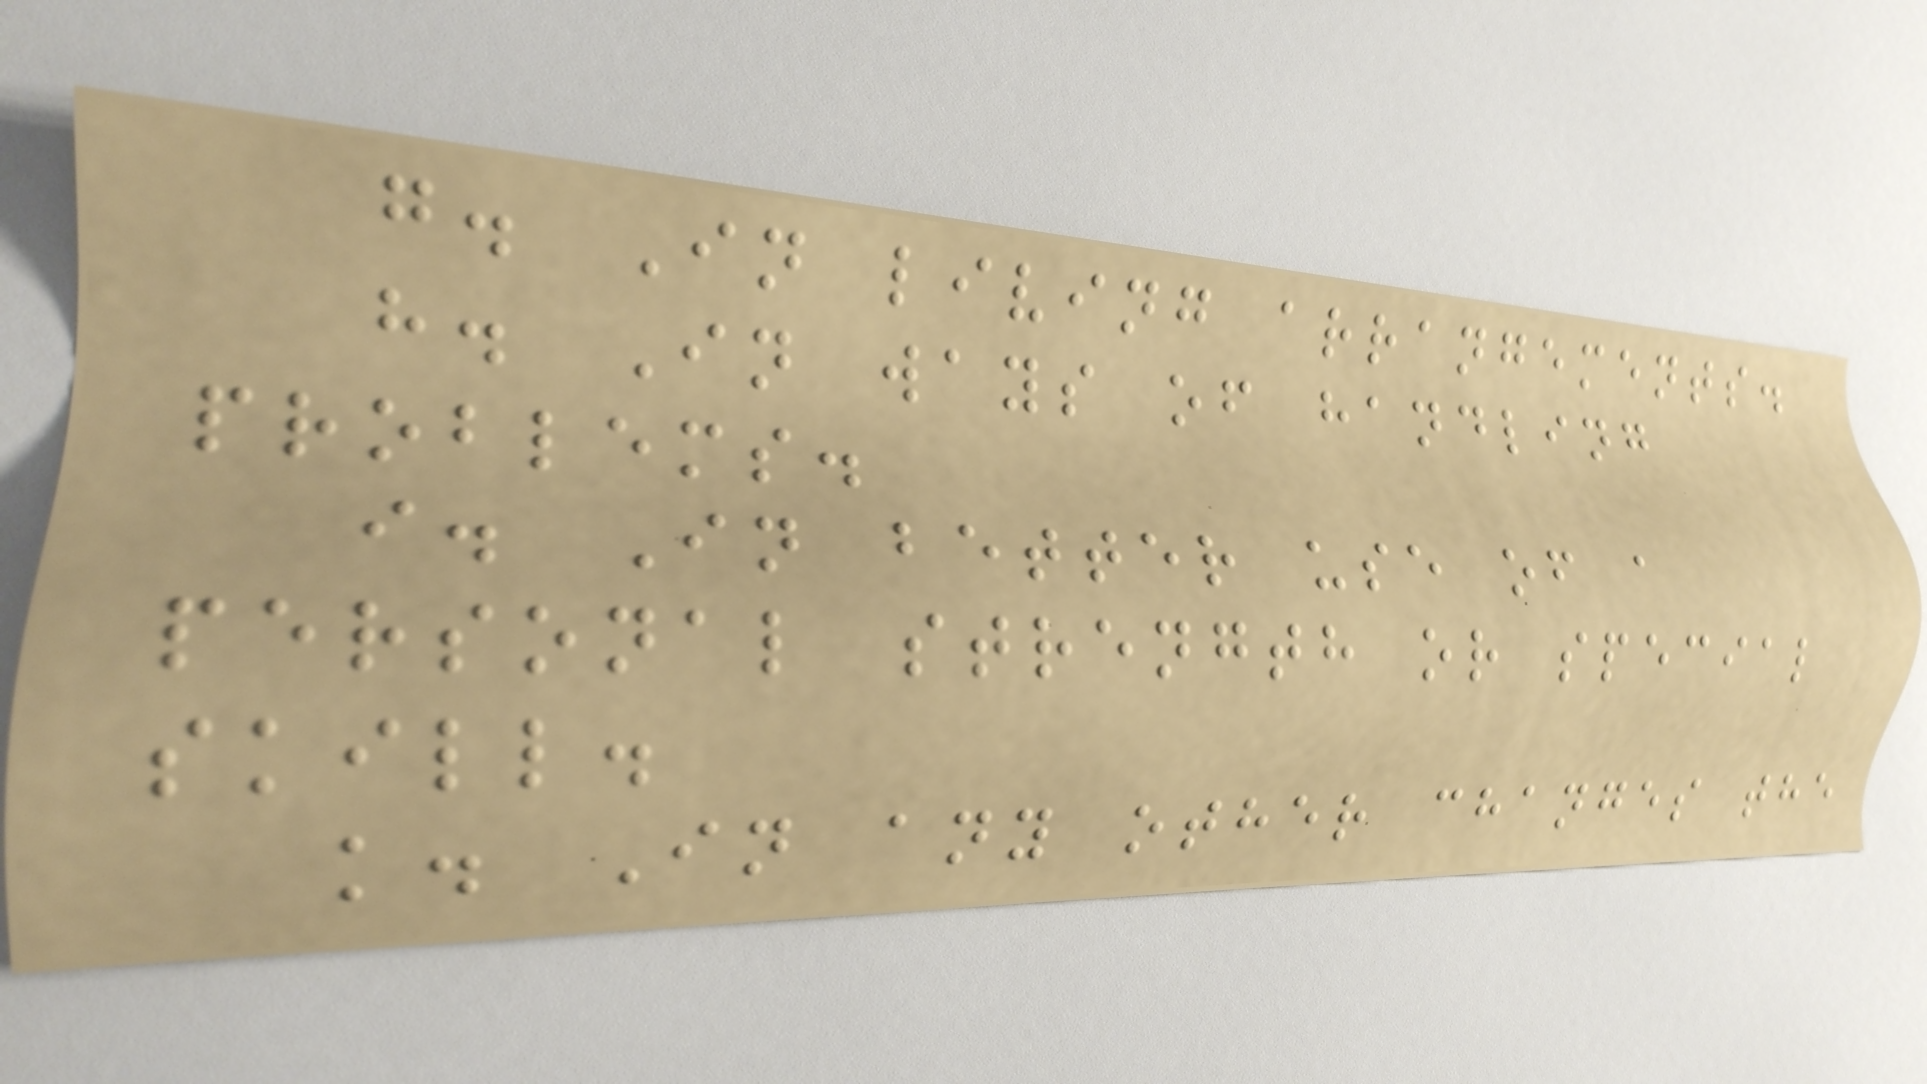g. In living arrangements.
h. In ways of handling
problems.
i. In better use of a
personal strength or special
skill.
k. In any other changes the
